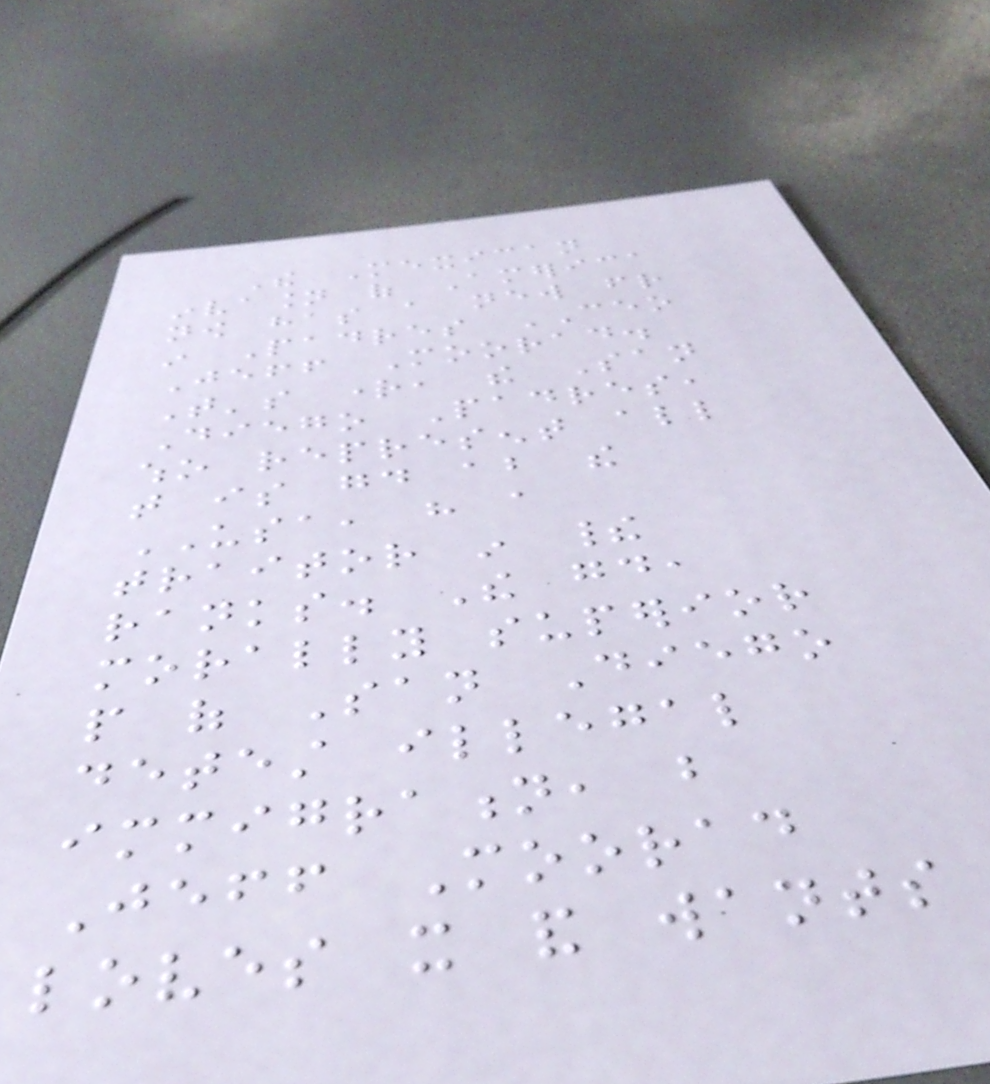The Mexican
invasion of America
now has a new friend
in Padres CEO
Jeff Moorad.
That's right, the San
Diego Padres,
who represent all
that is good about the
USA, have a
traitor in their
ranks. The good,
morally superior
people of San Diego
detest illegal
immigration, but
Jeff Moorad
loves it and wants
